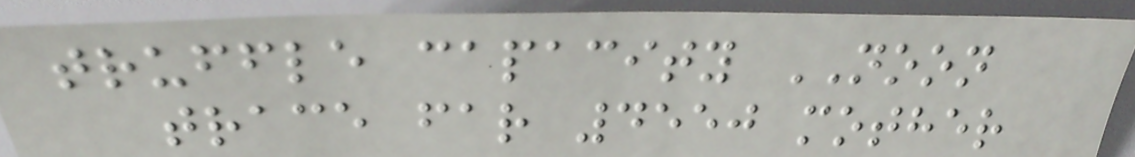truffle capacity NOON
trace far 4550 mother
